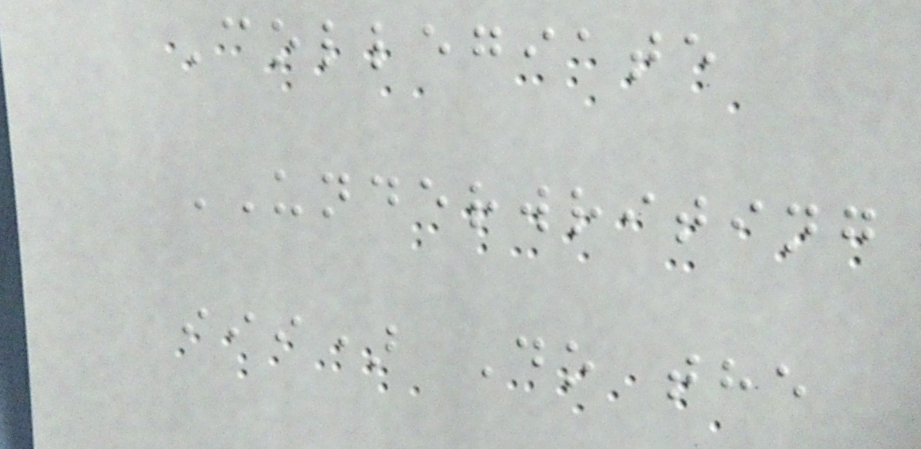Collegiate
UNDERWRITING
iii) Do the
